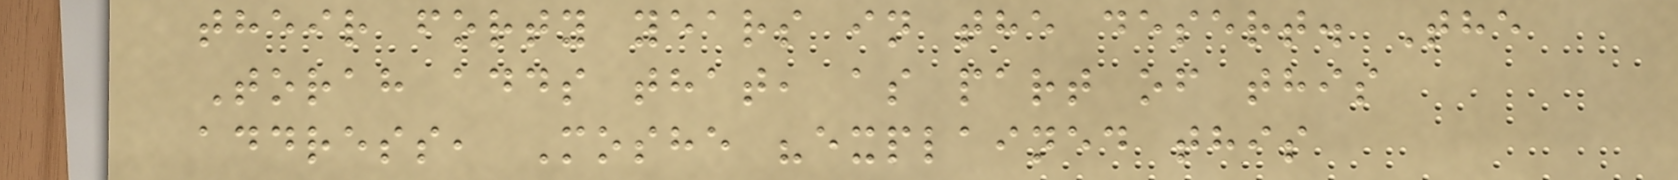their forty years in the desert. The
Torah adds that, as part of this
address, Moshe "explained this
